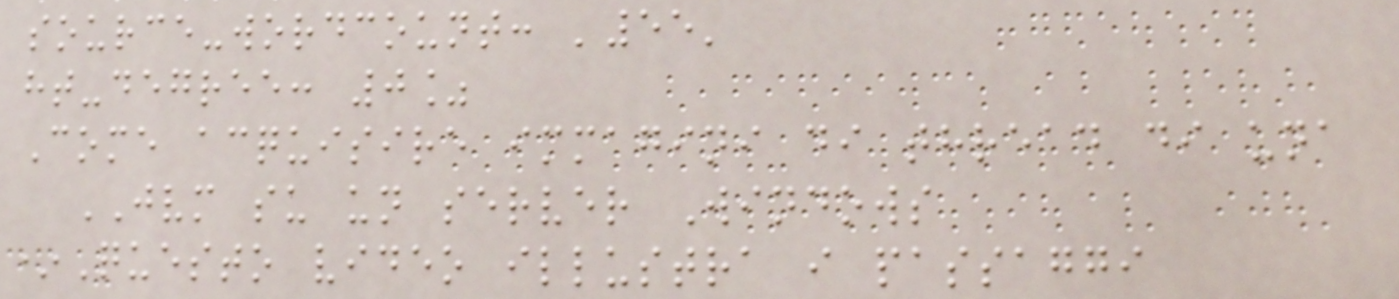source-wordcount: '55'
ht-degree: 0%
Come acquisire immagini di thread di una
JVM su un server Windows
*Questo video illustra i passaggi
